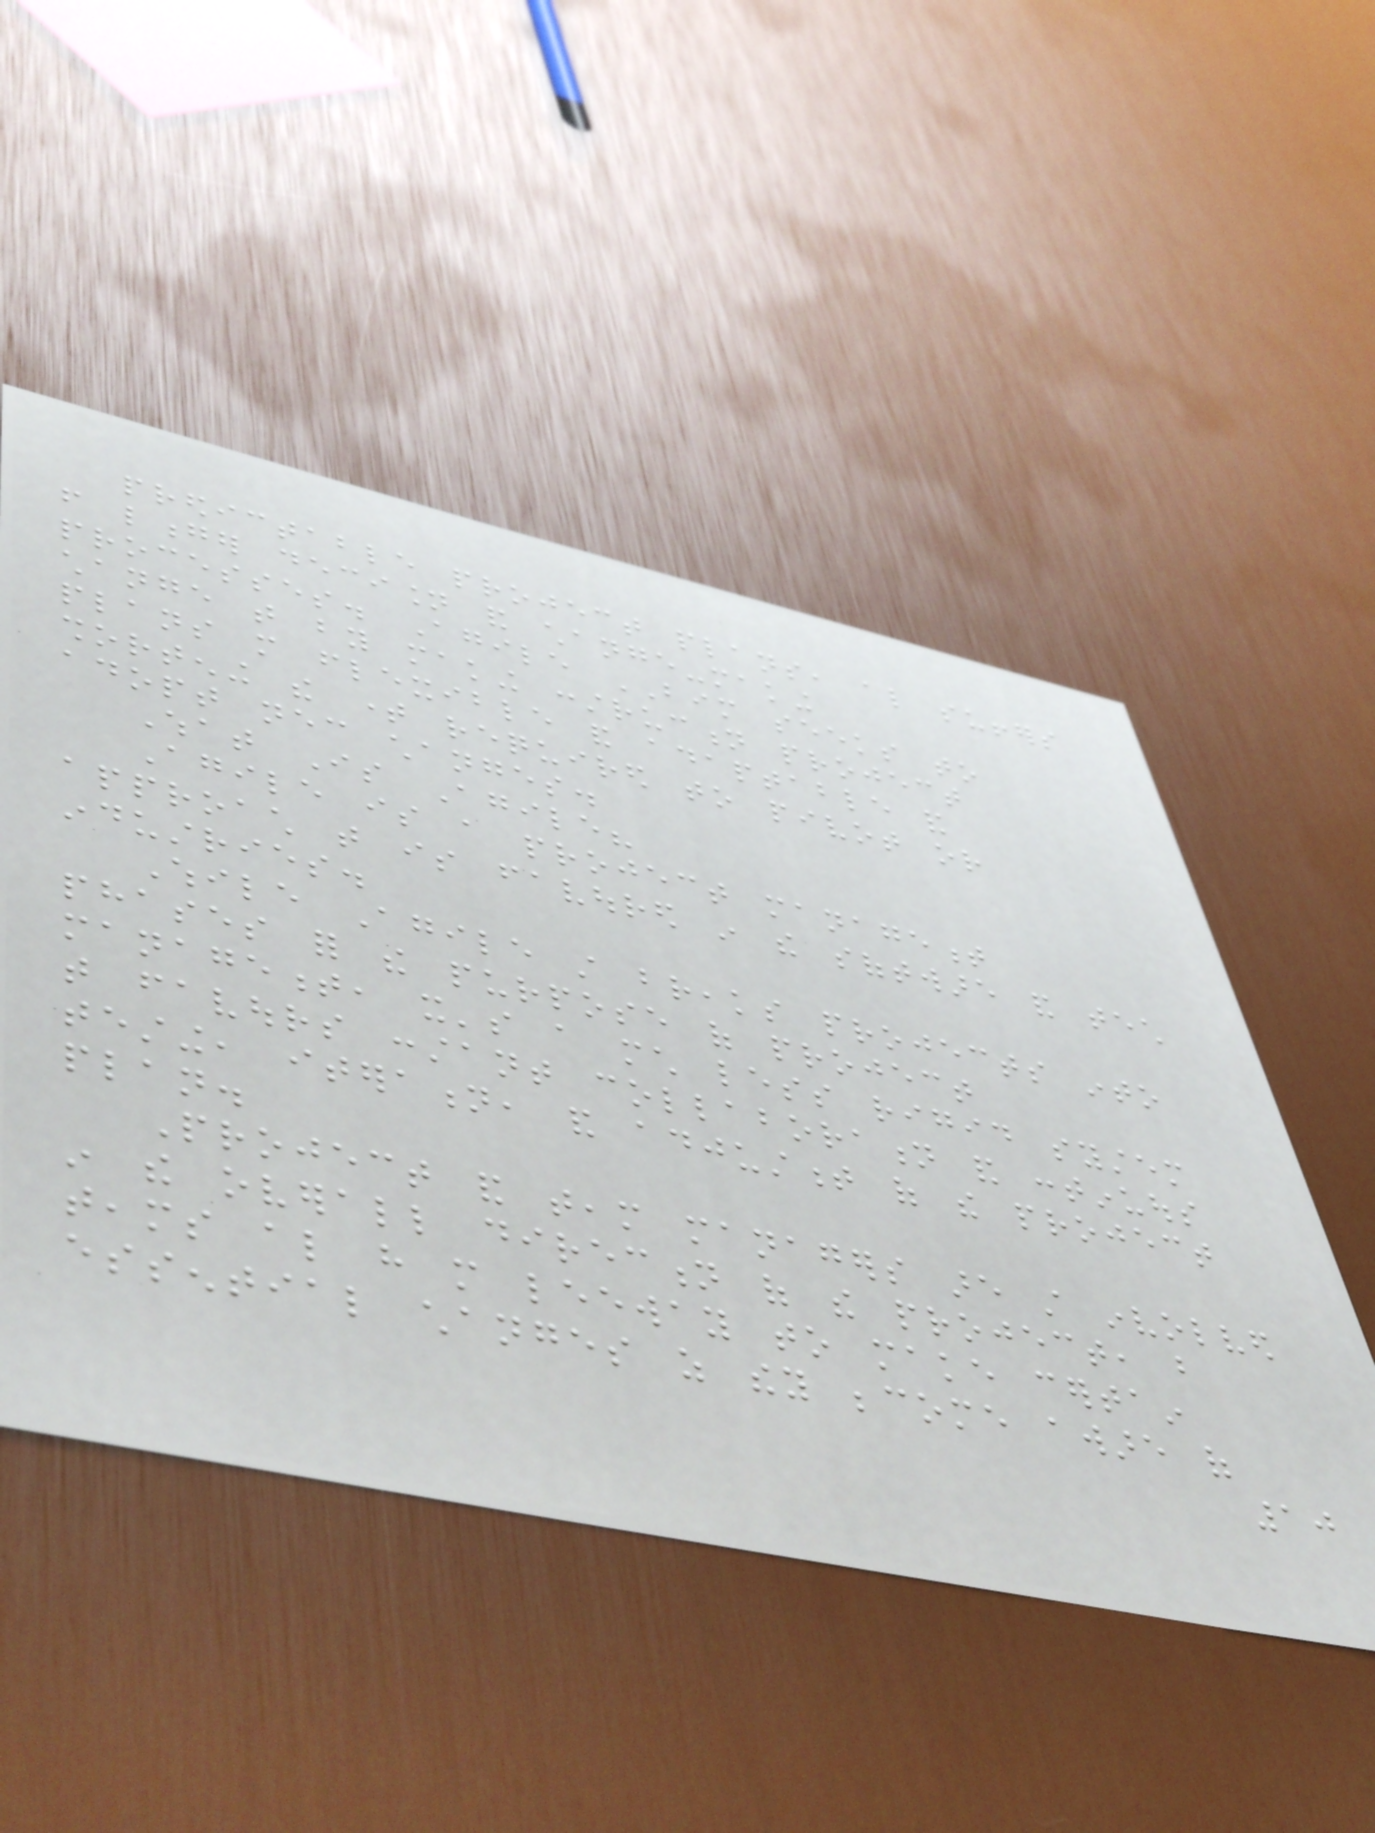predictable project plans, also suffers
from longer decision and change-making
processes. Agile BIM seeks to
change that by making construction project
plans more flexible and adaptable and
shortening the time required to pivot or
adopt necessary changes.
What Is Agile?
Agile is a project management
approach that is favoured in the software and tech
industries.
While Agile still breaks projects into
phases for the purpose of project
management, it's a much less rigid system
that favours constant collaboration and continuous
testing, iteration, and adjustment of the project
plan.
Project and team managers are still involved
in the overall direction of the project, but
teams also have more leeway to make certain
essential changes as they become aware of
10
